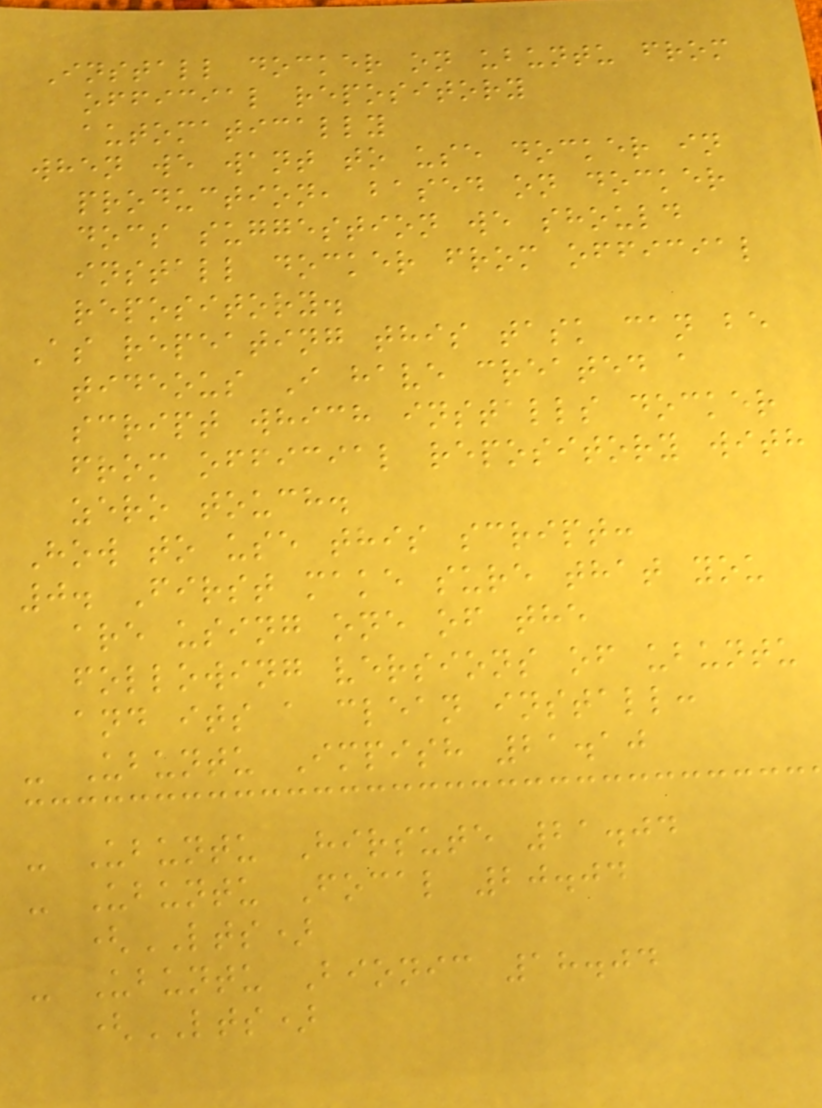Install docker on ubuntu from
official repository
automatically
when we want to use docker in
production, based on docker
docs suggestion we should
install docker from official
repository.
As repeating this task can be
tideous I have created a
script which installs docker
from official repository with
zero touch.
How to use this script:
0. First make sure that you
are using one of the
following versions of ubuntu
and its a clean install:
- Ubuntu Impish 21.10
- Ubuntu Hirsute 21.04
- Ubuntu Focal 20.04
(LTS)
- Ubuntu Bionic 18.04
(LTS)
